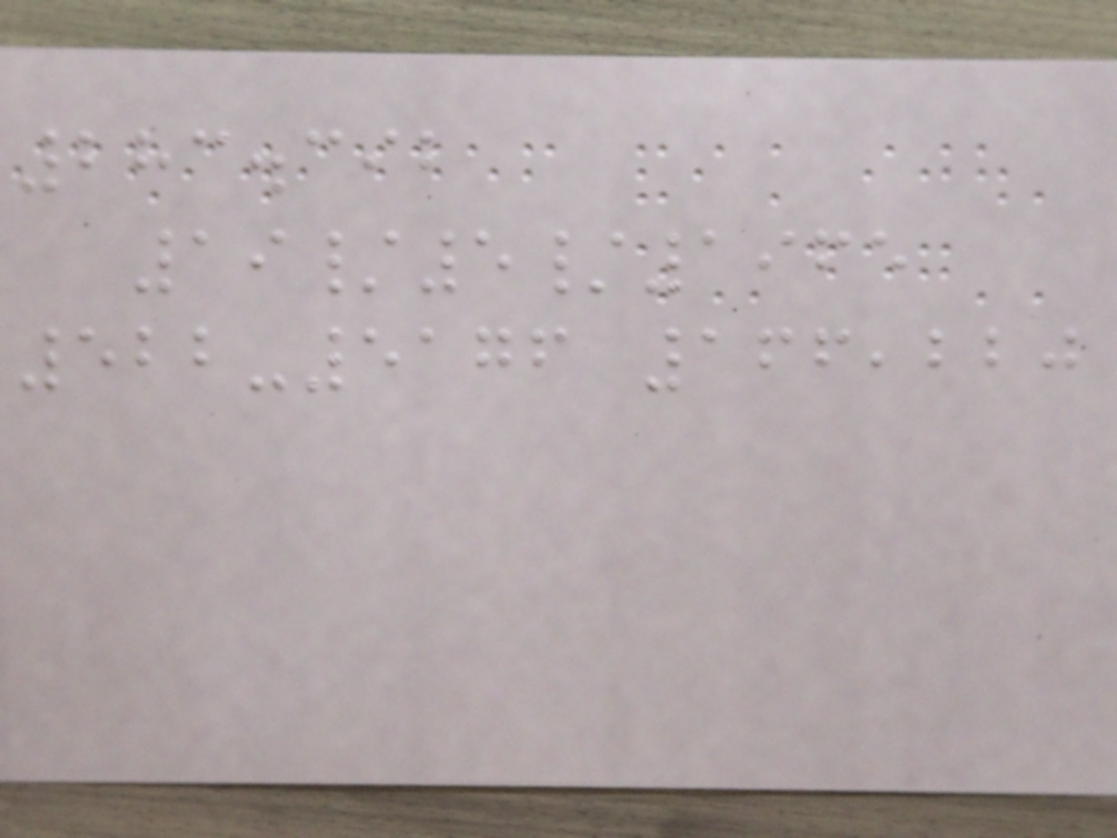283.392
19/5/1965
522-5176 166,220
